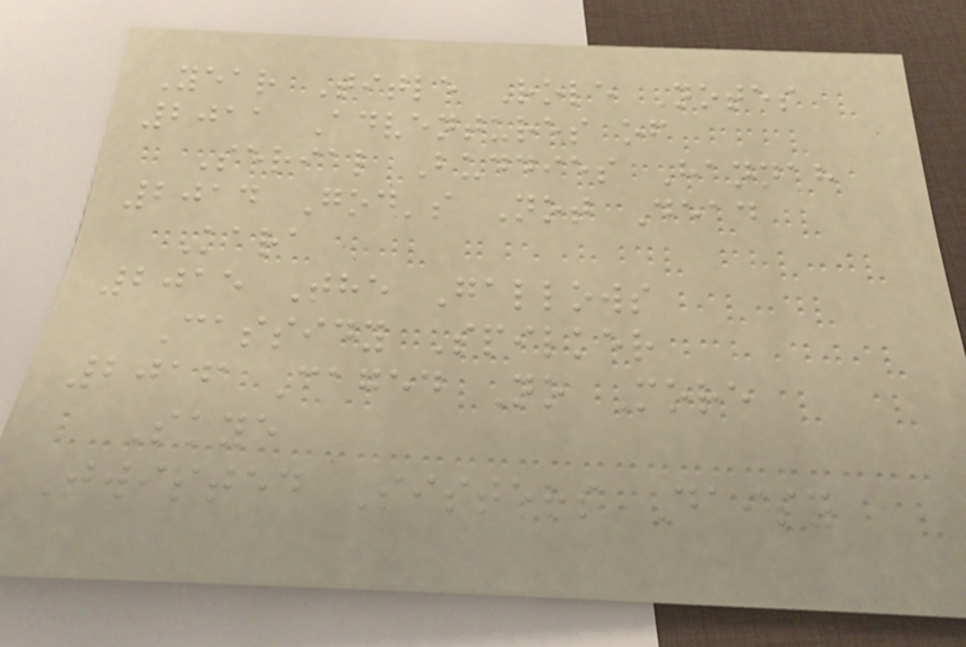Year Title Role Notes
2011 Adventures of
Serial Buddies Hannah
2014 God's Not Dead
Kara
2015 The Gallows
Cassidy Spilker
2016 Caged No More
Skye
Twisted Sisters Daisy
